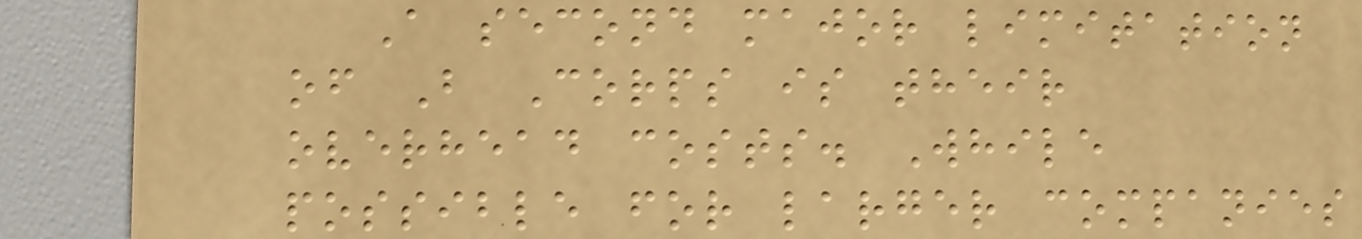A second major limitation
of B Corps is their
overhead costs. While
possible for larger companies
